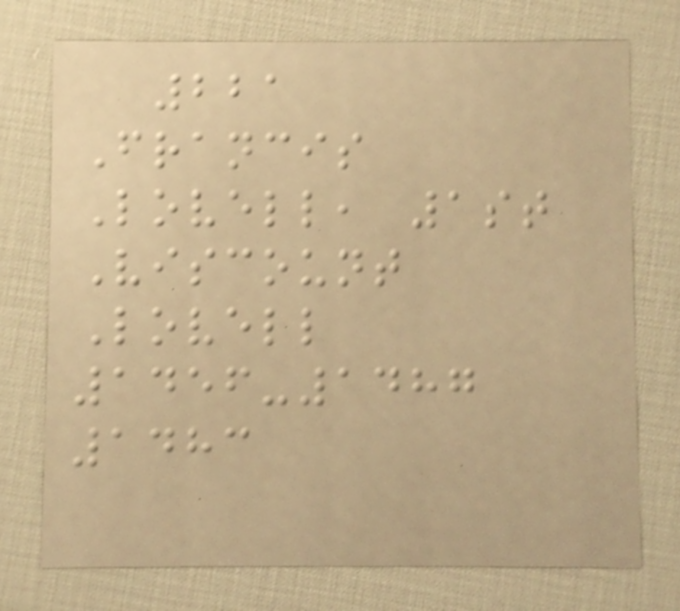221
Francis
Lovell, 1st
Viscount
Lovell
1456-1487
1483
